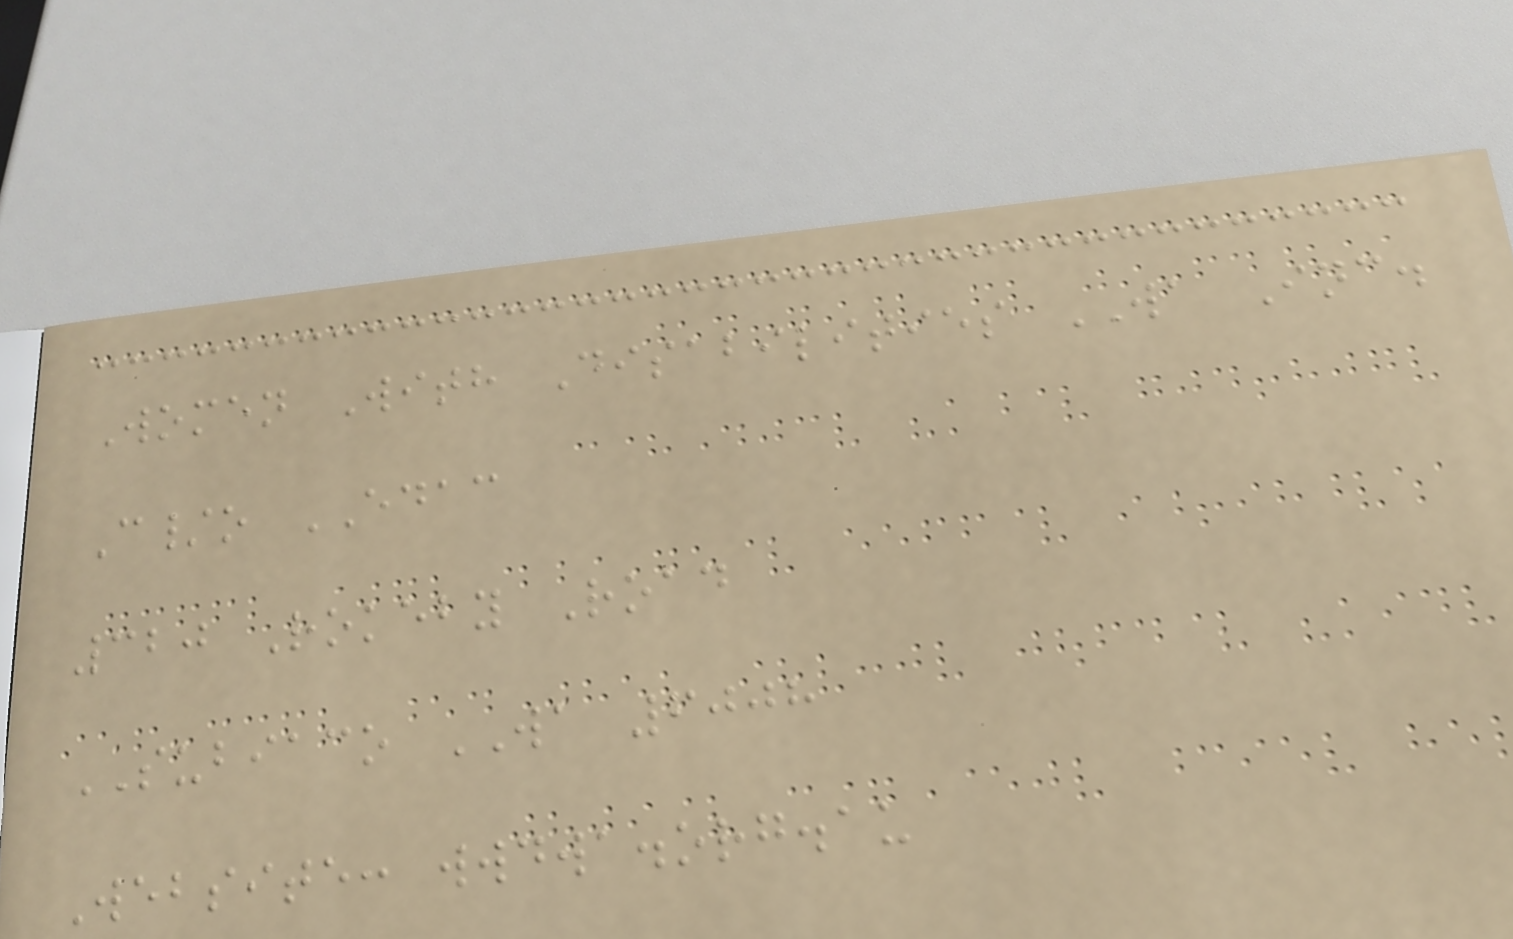Women With Disabilities WA Inc.
C/o EDAC
320 Rokeby Road
SUBIACO WA 6008
Website: wwdwa.org.au
